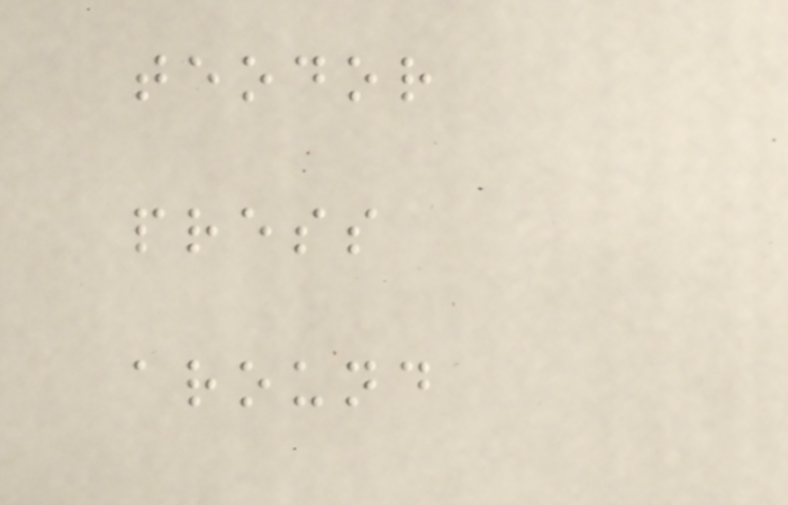teodor
press
around
